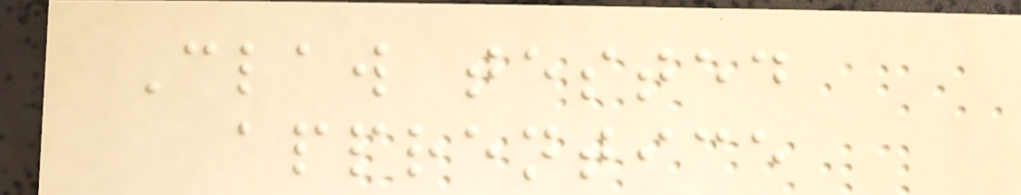Claw tested
apprentice
